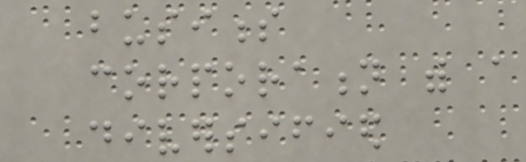business
corporation with a
diversified
